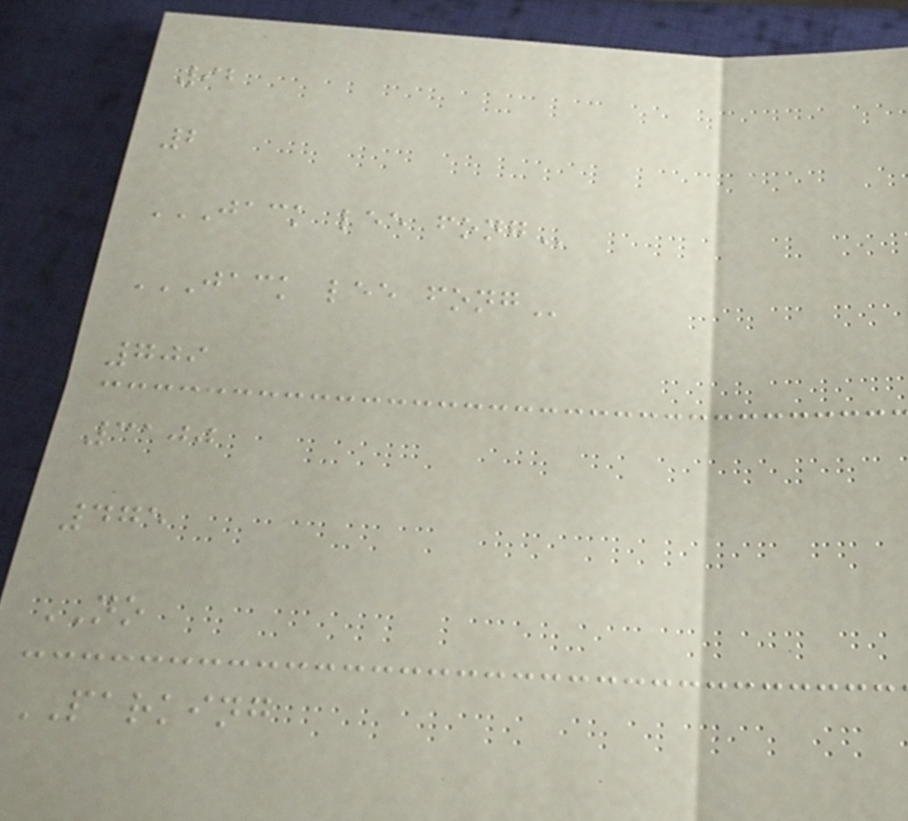92
2
JACK LEE FONG
JACK LEE FONG
709
3100
475
NO
PARKING
